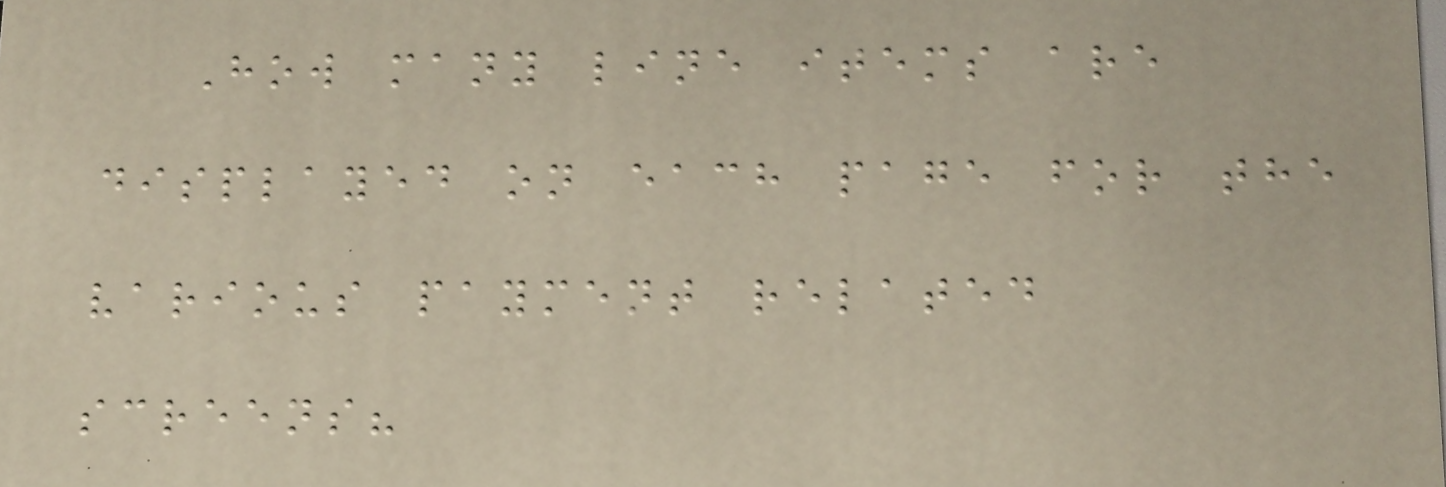How many line items are
displayed on each page for the
various payment related
screens?
